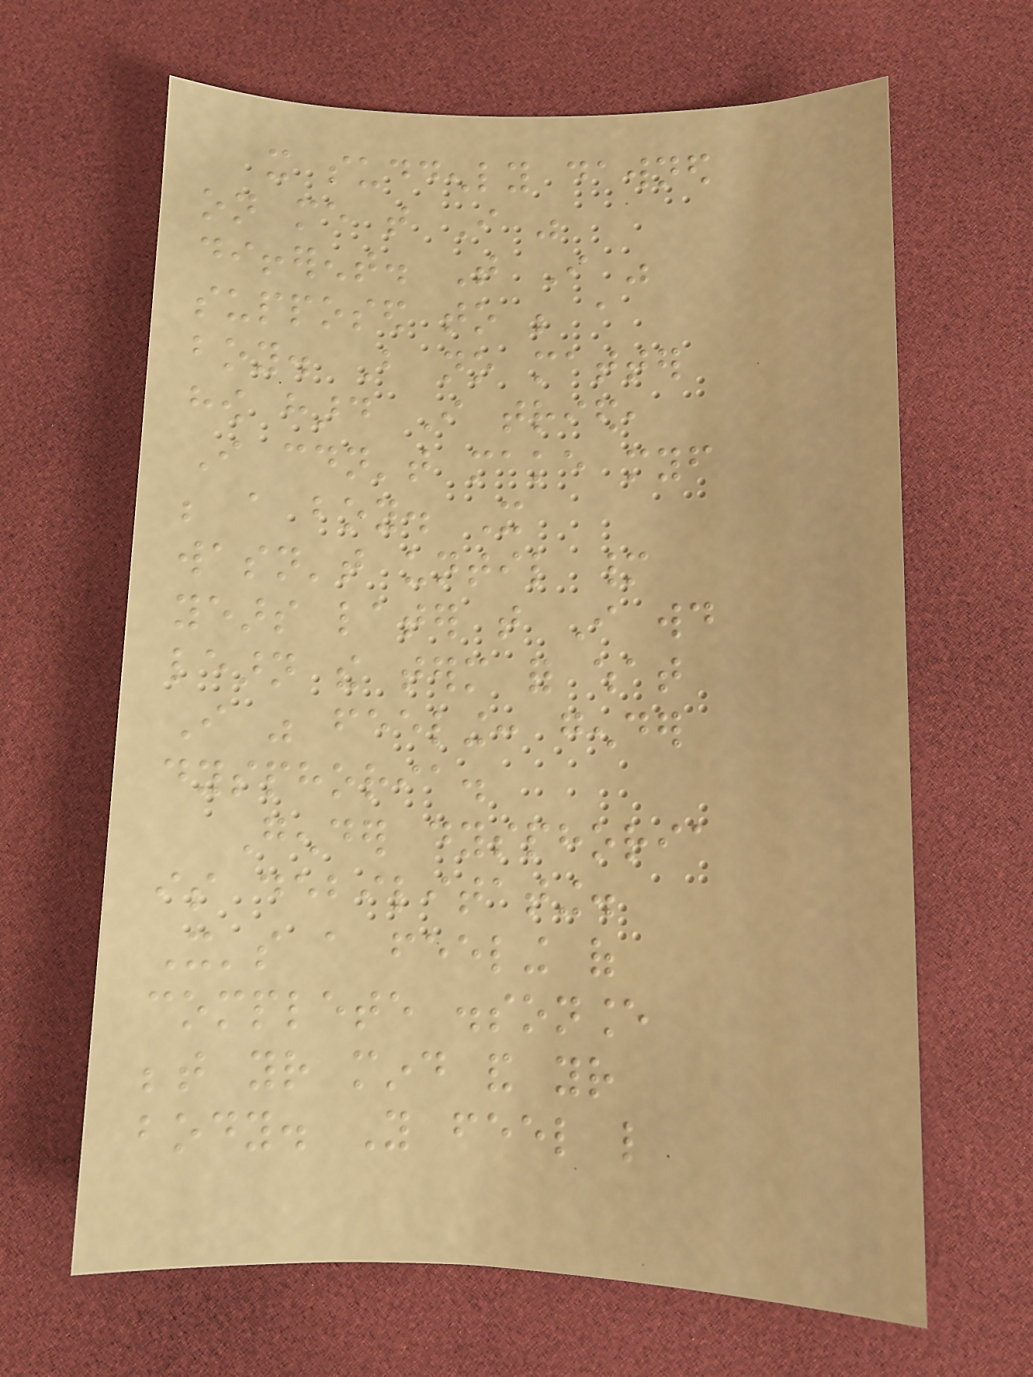it suddenly dawned
on me that I was
different. That I was
supposed to be a
boy. But no matter
how hard I tried,
I couldn't make myself
be a boy. It
wasn't until many
years later that I would
learn the term for what
I was feeling: gender
dysphoria.
Gender dysphoria
is debilitating.
It's a feeling of
complete dissonance
between your mind and your
body. You feel like
